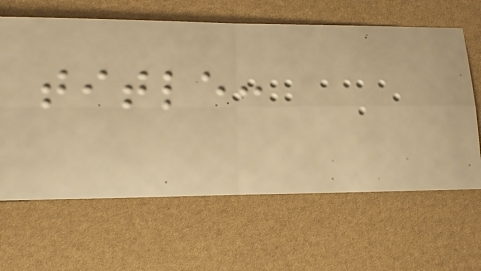title:
